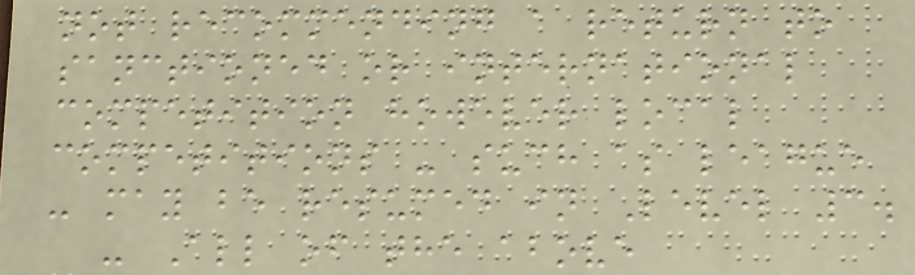not recommending a return to
sanctioned or international
competition however local
competitions - such as league
- may be resumed in Level 3.
- All of the above
